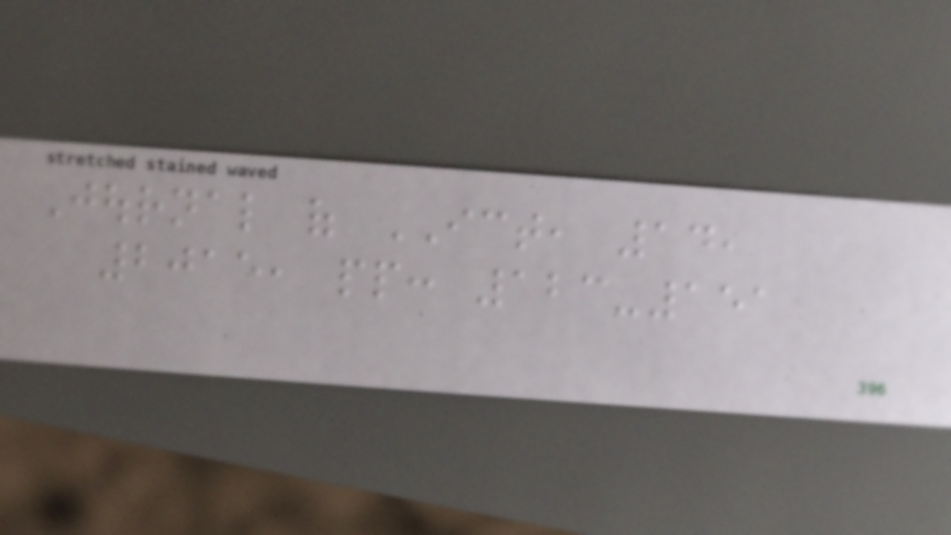Journal of ICT, 14,
2015, pp: 123-151
